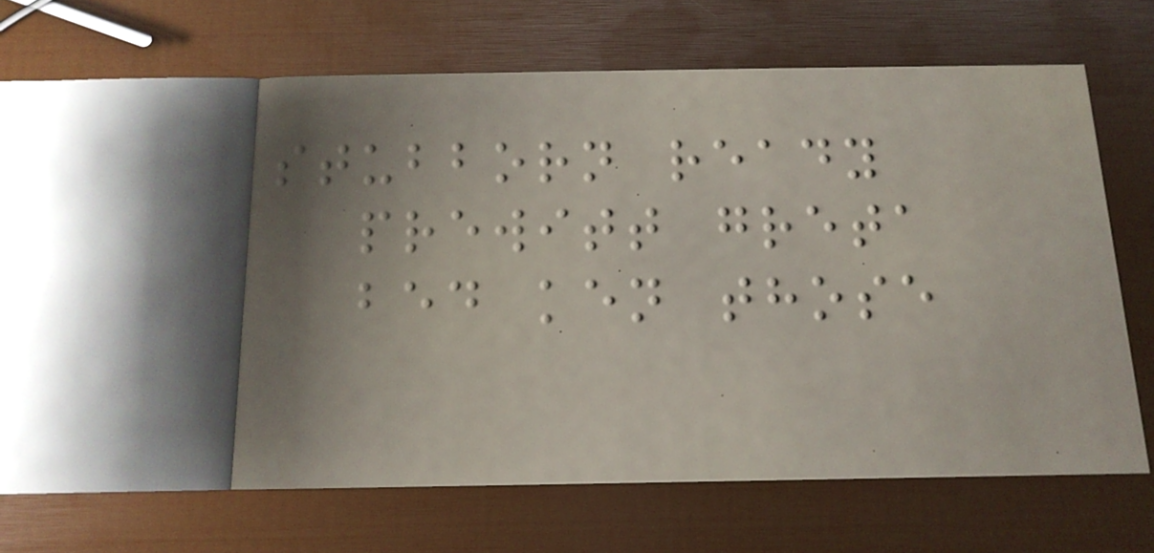stubborn ready
prewitt greta
bed ken those
